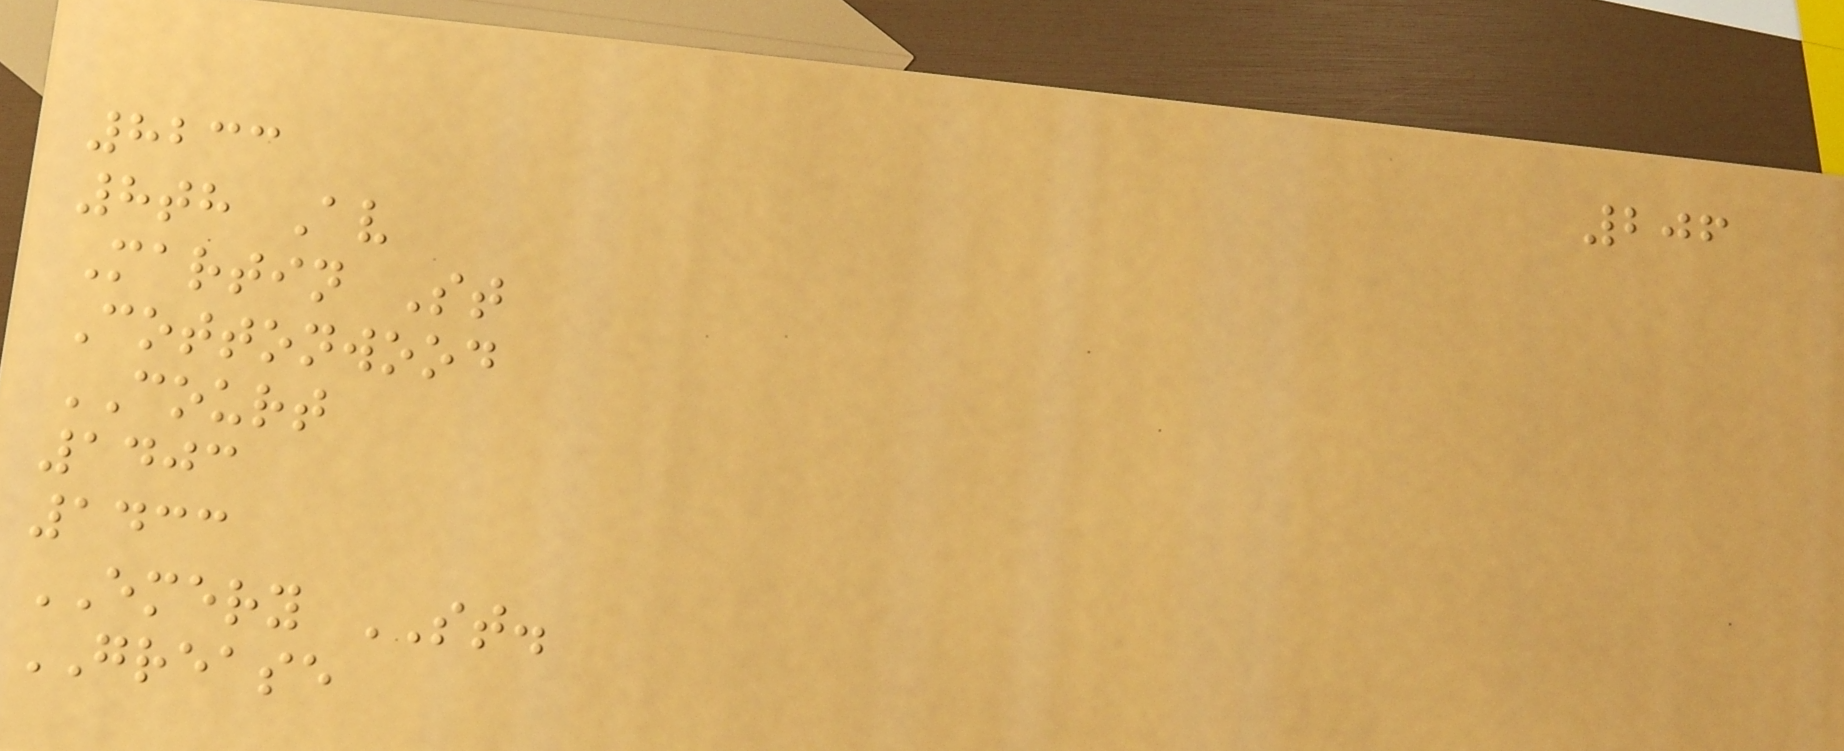206
8233
8th Av
Martin St
Cottonwood
COURT
1403
1433
EMERY ST.
GREASE
